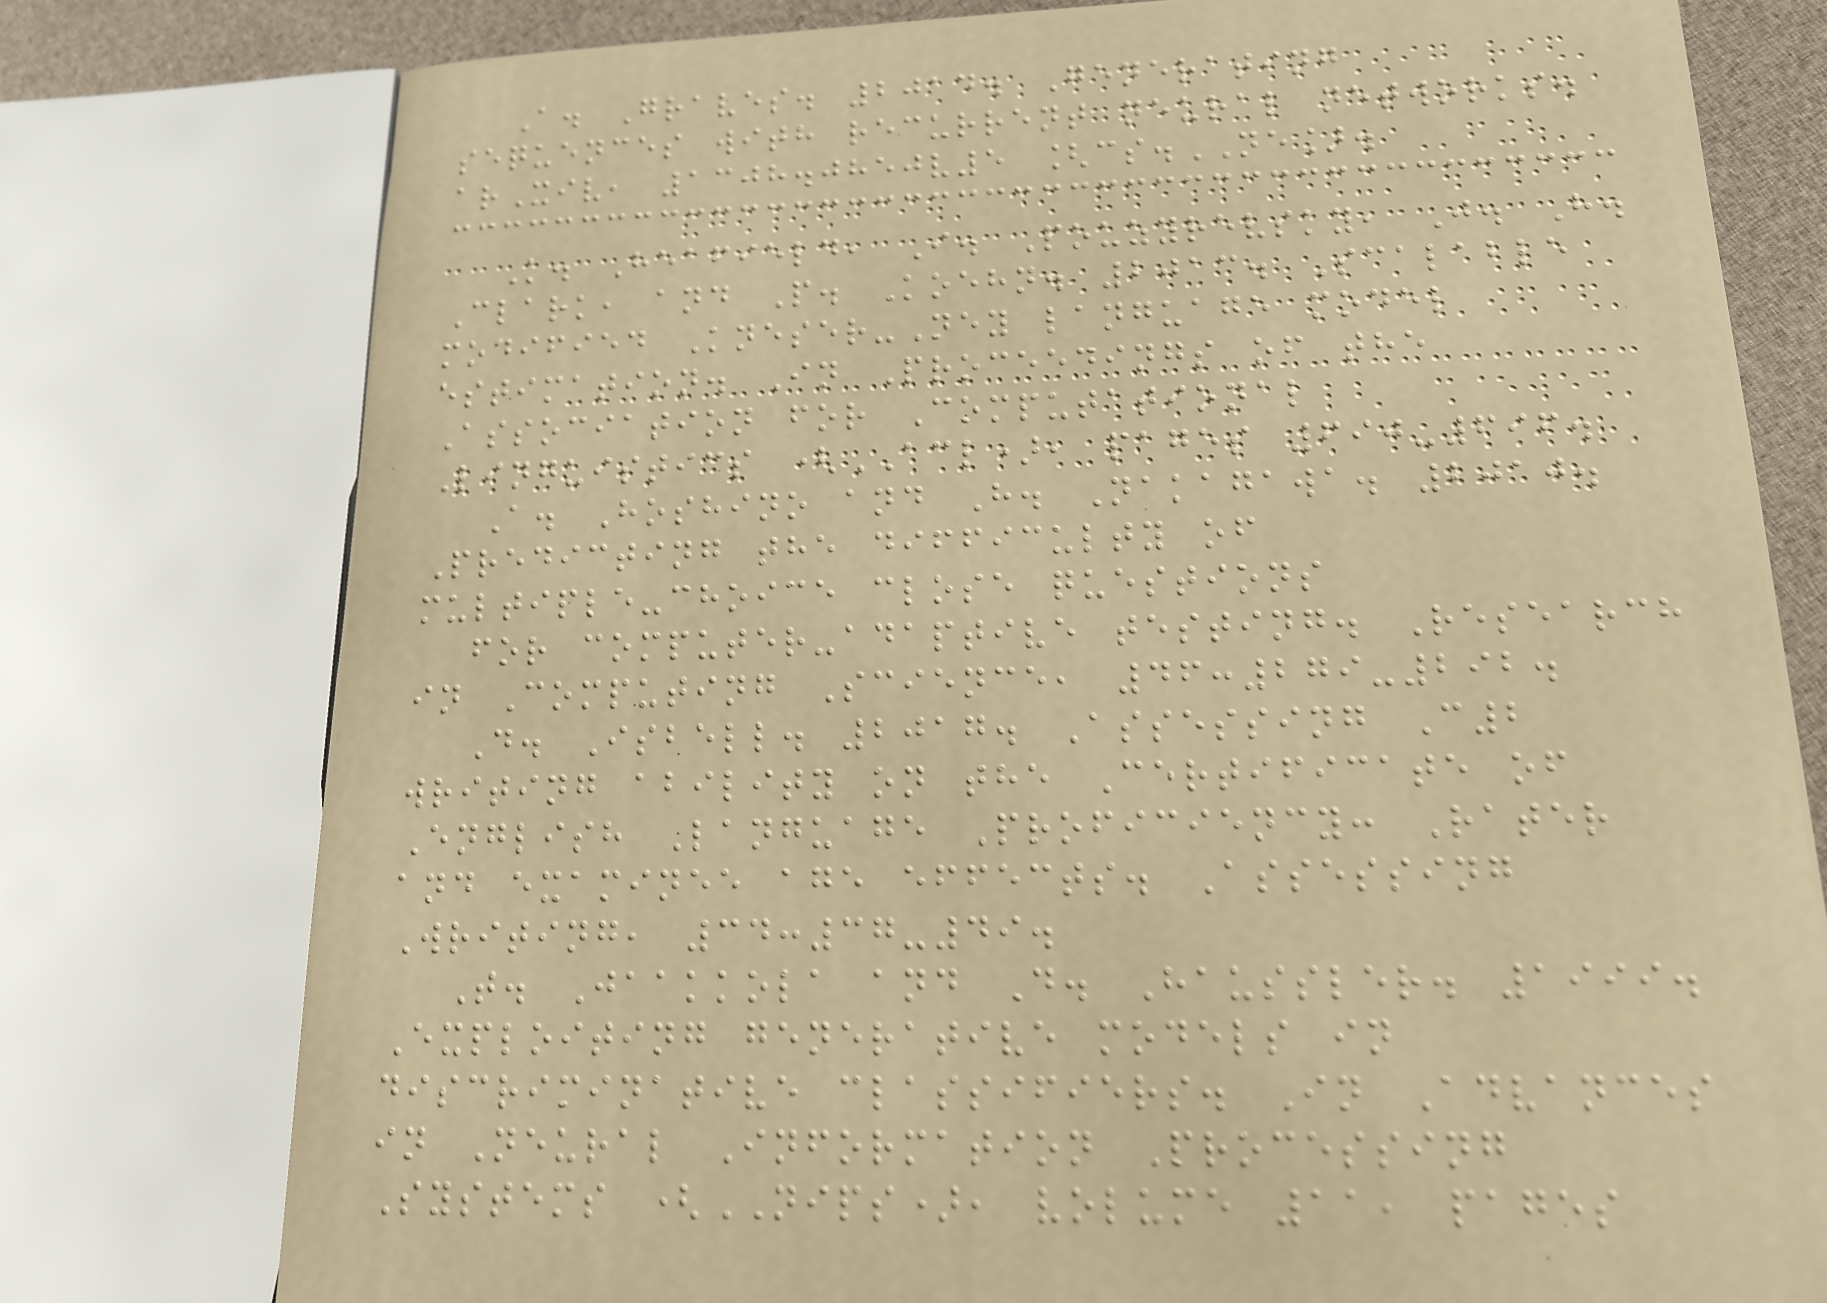A. Graves. 2014. Generating
sequences with recurrent neural networks.
arXiv, 1308.0850v5 [cs.NE].
K. Heafield, I. Pouzyrevsky, J. H.
Clark, and P. Koehn. 2013. Scalable
modified Kneser-Ney language model
estimation. In Proceedings of the
Association for Computational
Linguistics (ACL), pages 690-696.
A. Hoshino and H. Nakagawa. 2010.
Predicting the difficulty of
multiple-choice close questions
for computer-adaptive testing. Research
in Computing Science, 46:279-292.
D. Isbell. 2017. Assessing C2
writing ability on the Certificate of
English Language Proficiency: Rater
and examinee age effects. Assessing
Writing, 34:37-49.
T. Jaakkola and D. Haussler. 1999.
Exploiting generative models in
discriminative classifiers. In Advances
in Neural Information Processing
Systems (NIPS), volume 11, pages
